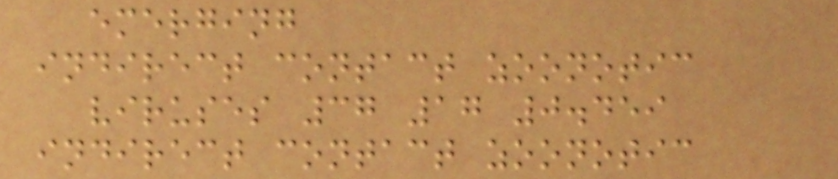emerging
indirect contact zoonotic
viruses 37 17 0.459
indirect contact zoonotic
